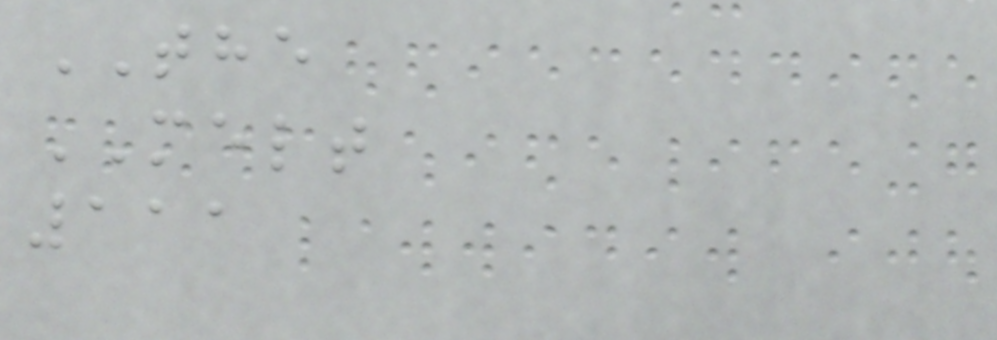THE
MELT
111
